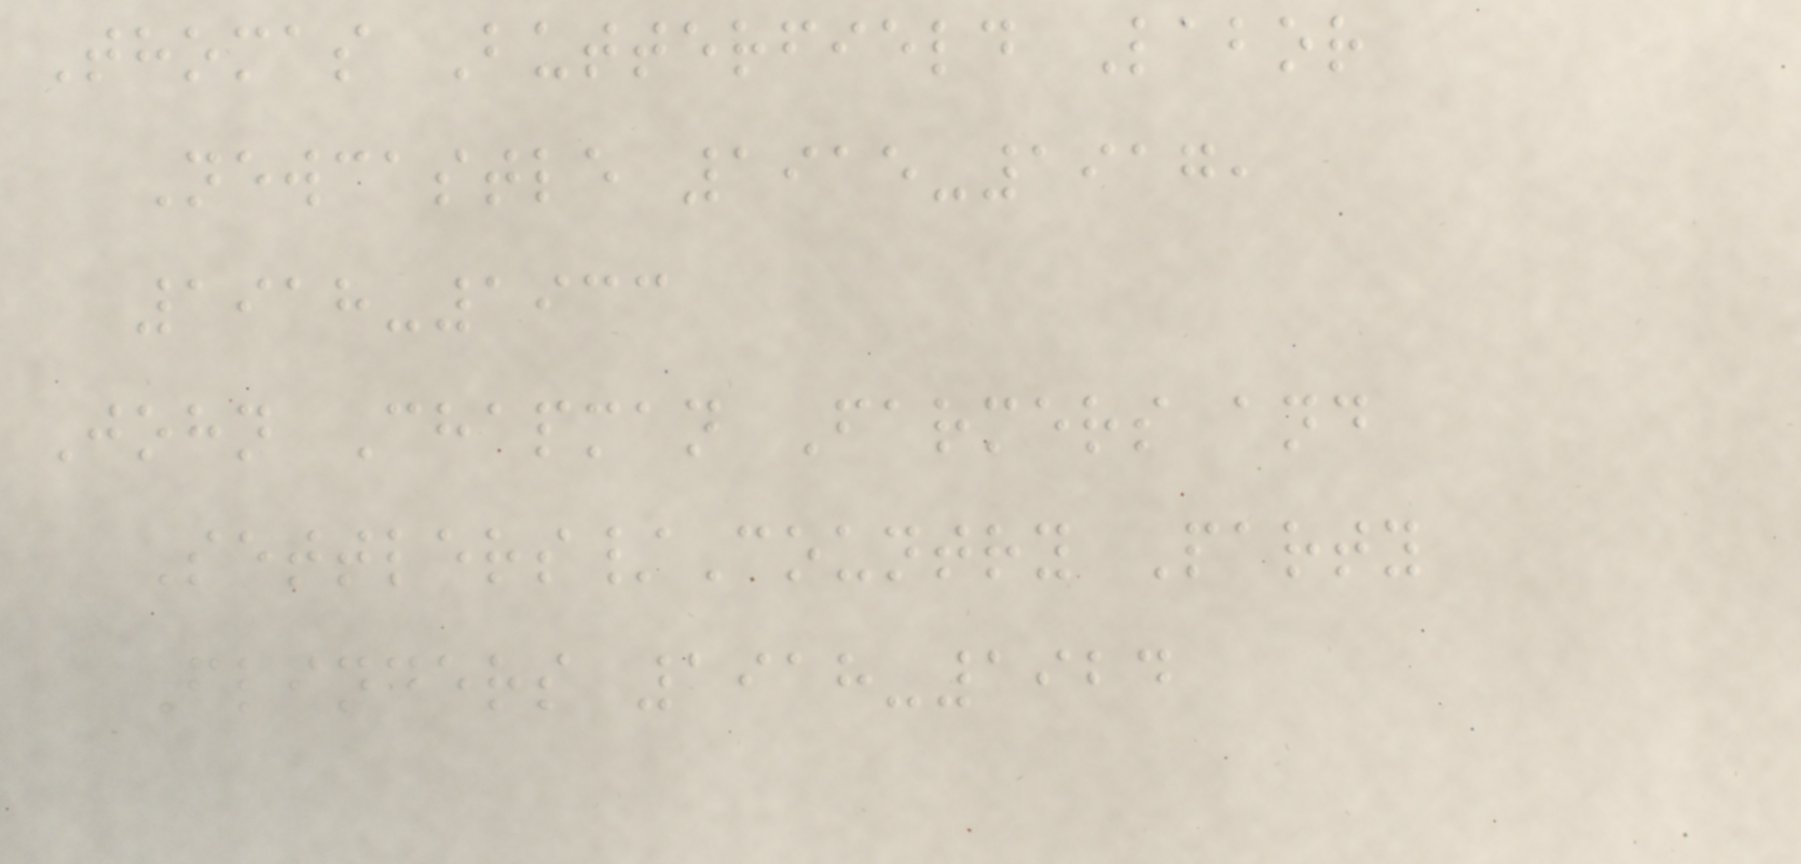Thomas Butterfield Labor
Newcastle 1915-1917,
1918-1933
John Chapman Farmers and
Settlers/Country Party
Flinders 1918-1924
